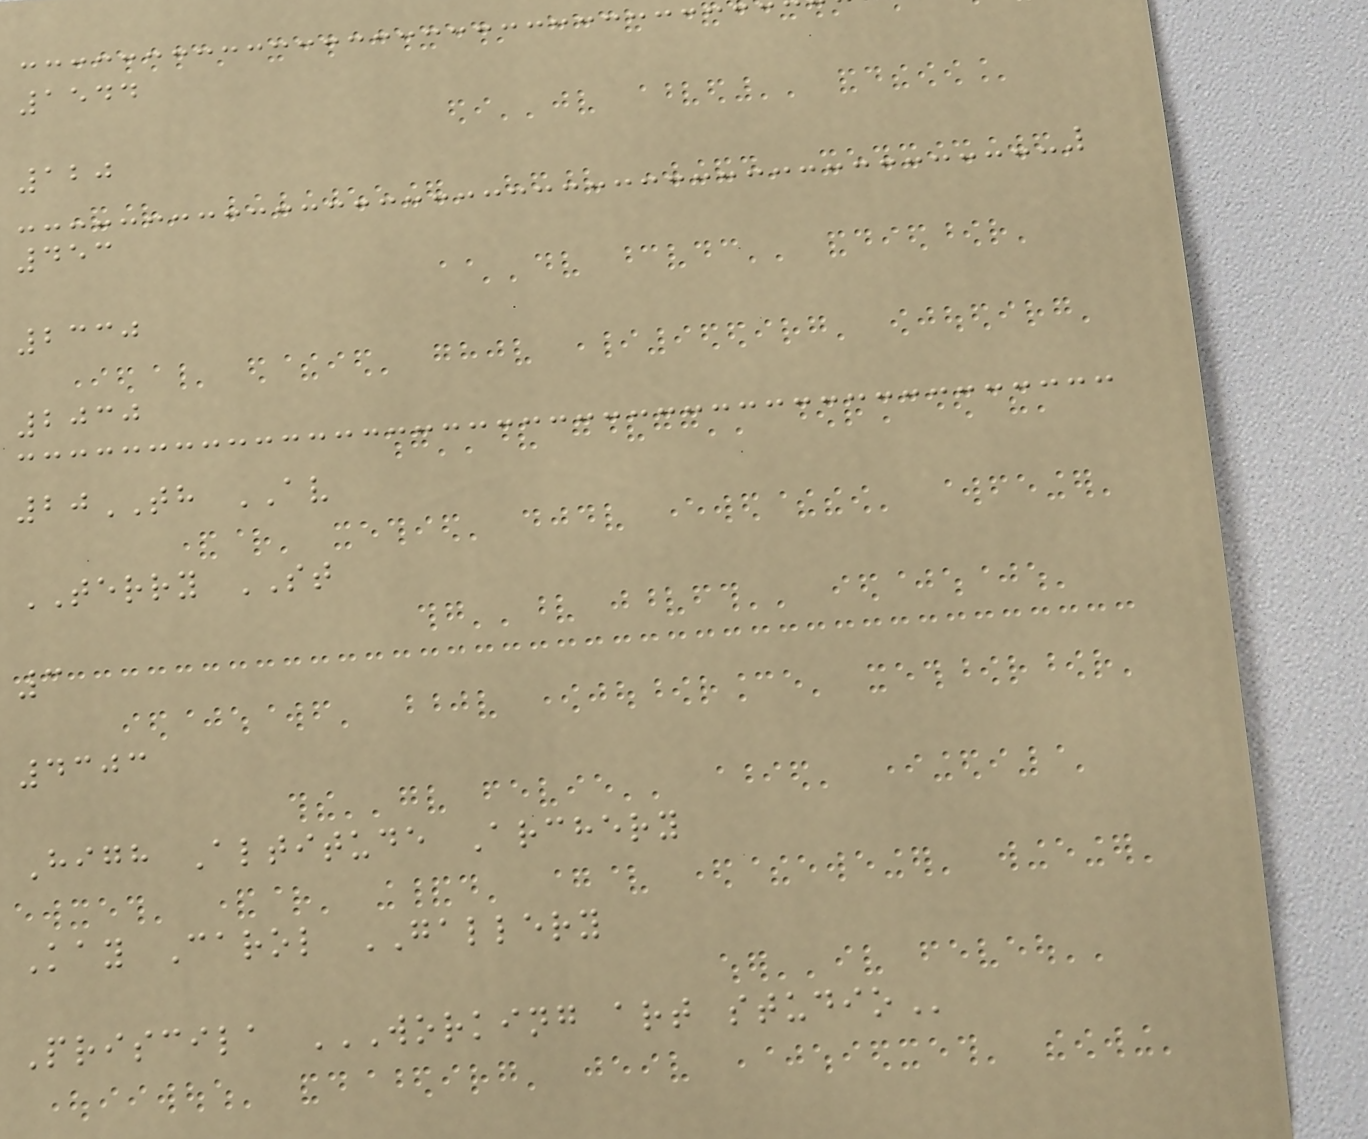1544
120
453
2330
2030
20TH AV
TERRY ST
3
4303
High Altitude Archery
Kay Carol GALLERY
Priscila WORKING ART STUDIO
